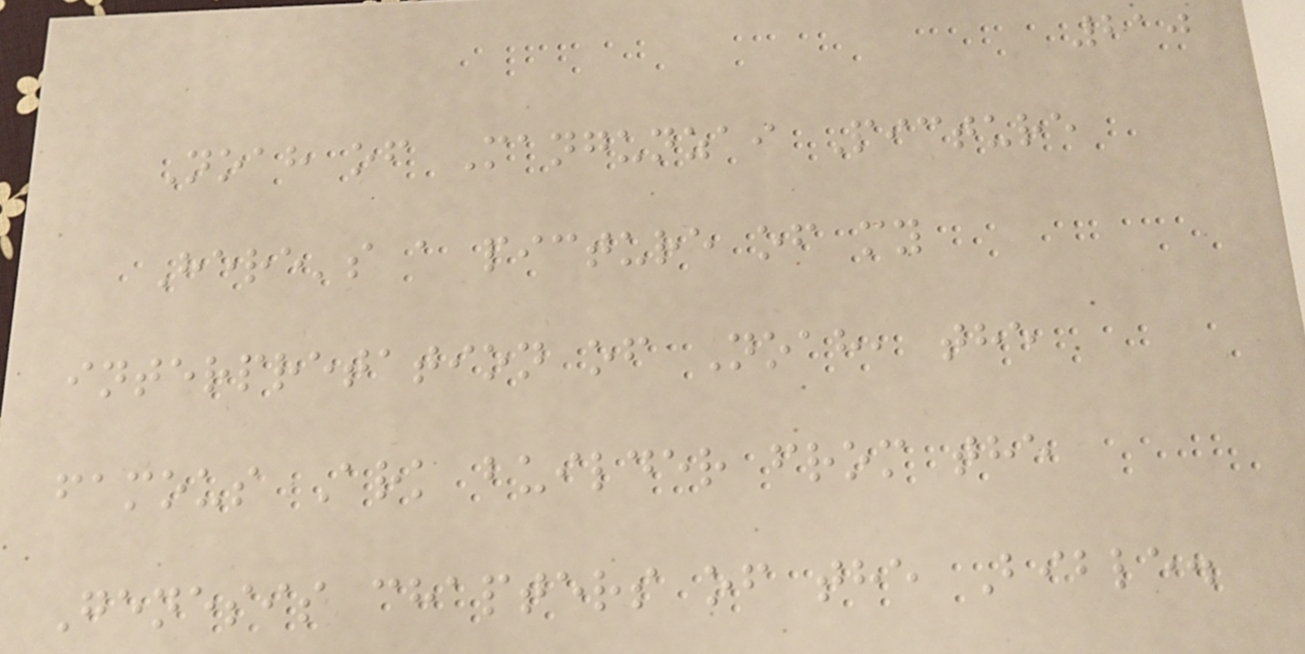210
Noah of Mangunzai Picture
Here's a picture of my
interpretation of Noah, the
famous Ark builder from the
Genesis chapters of the Bible.
